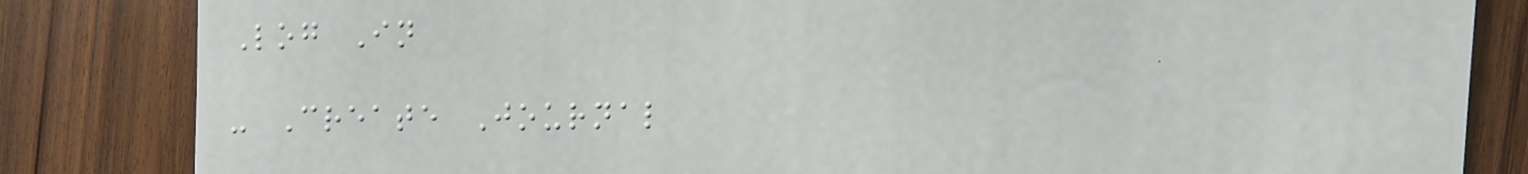Log In
- Create Journal
